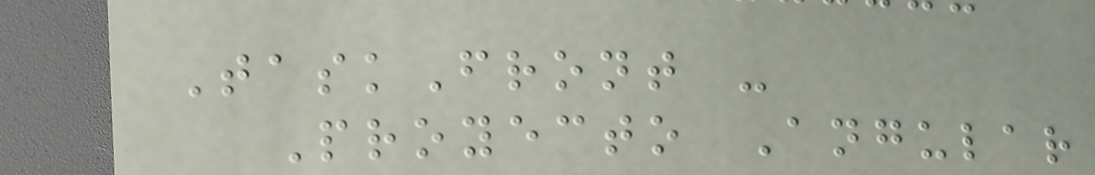TaskFront -
Proyecto Angular
